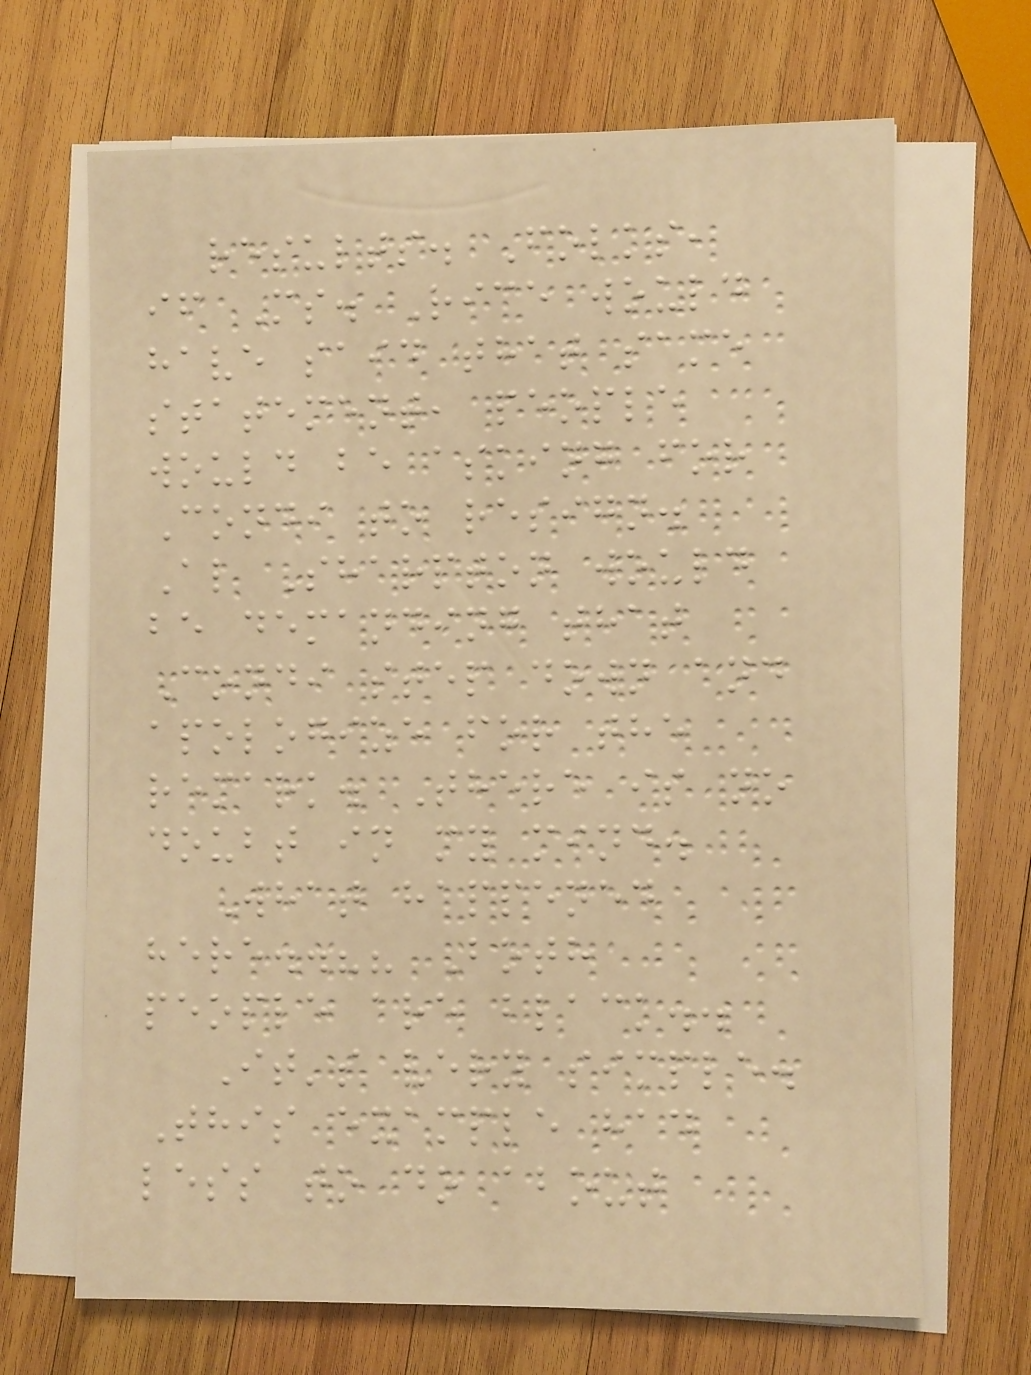results. Folks,
if Ms. Rice would
have said that same
statement, people
would be asking for
Condi to resign.
Al Sharpton would
be demanding that
Condi step down and
apologize for the
remark. There is no
doubt in my mind.
What happened
here..?? Both
people are black..
It's very simple.
This example had
less to do about
